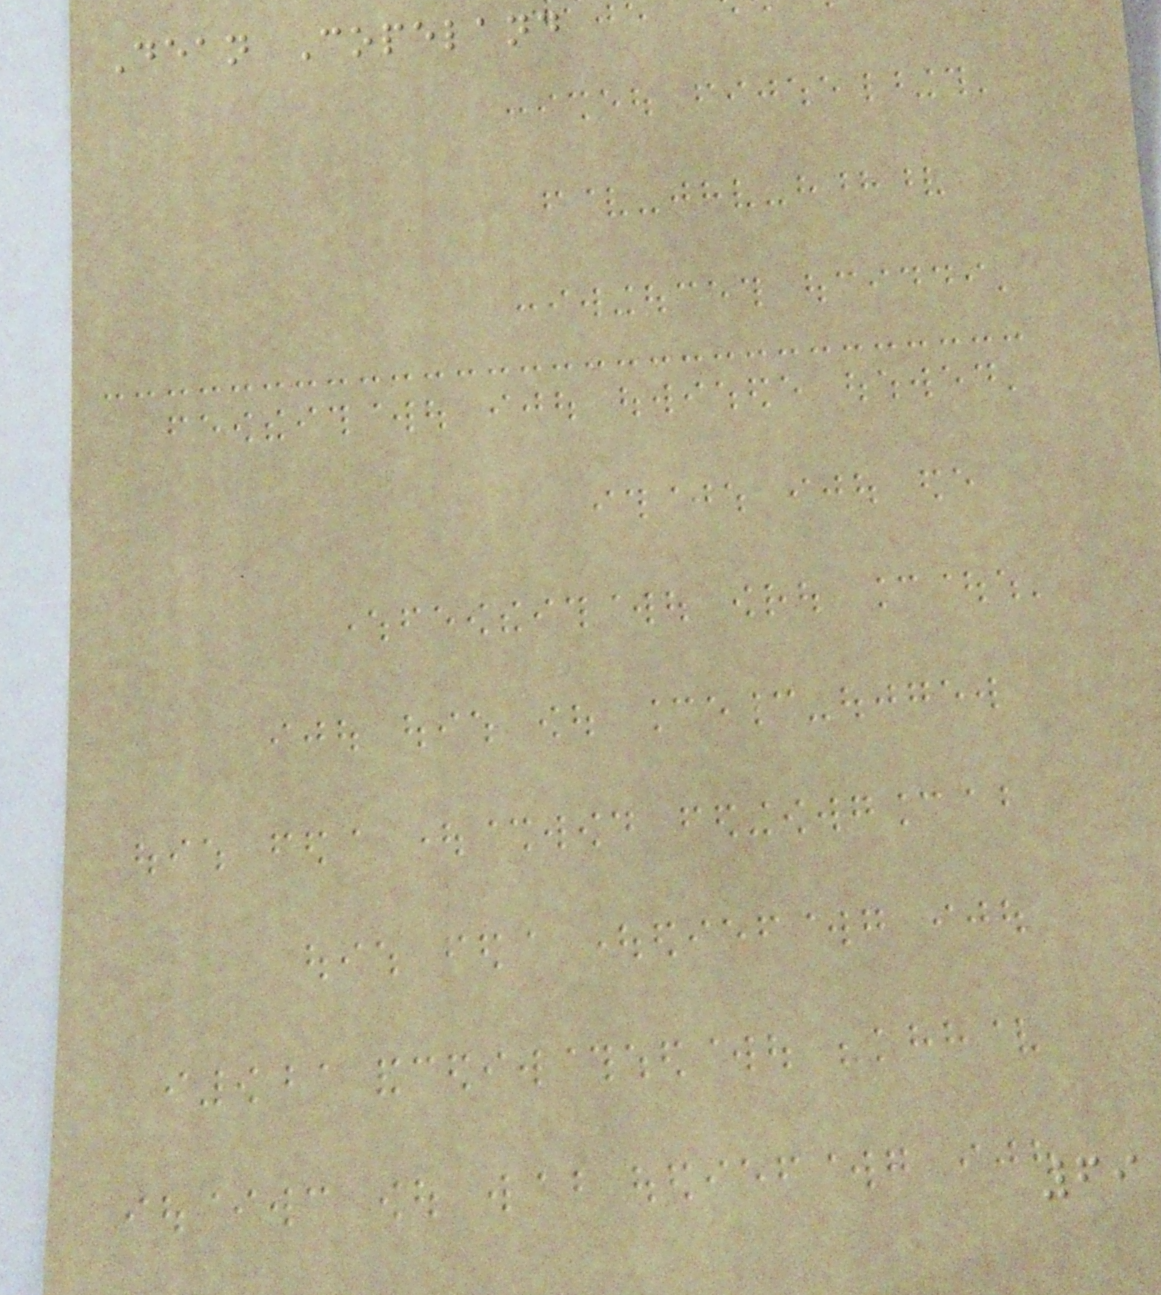Dean Copeland
69
